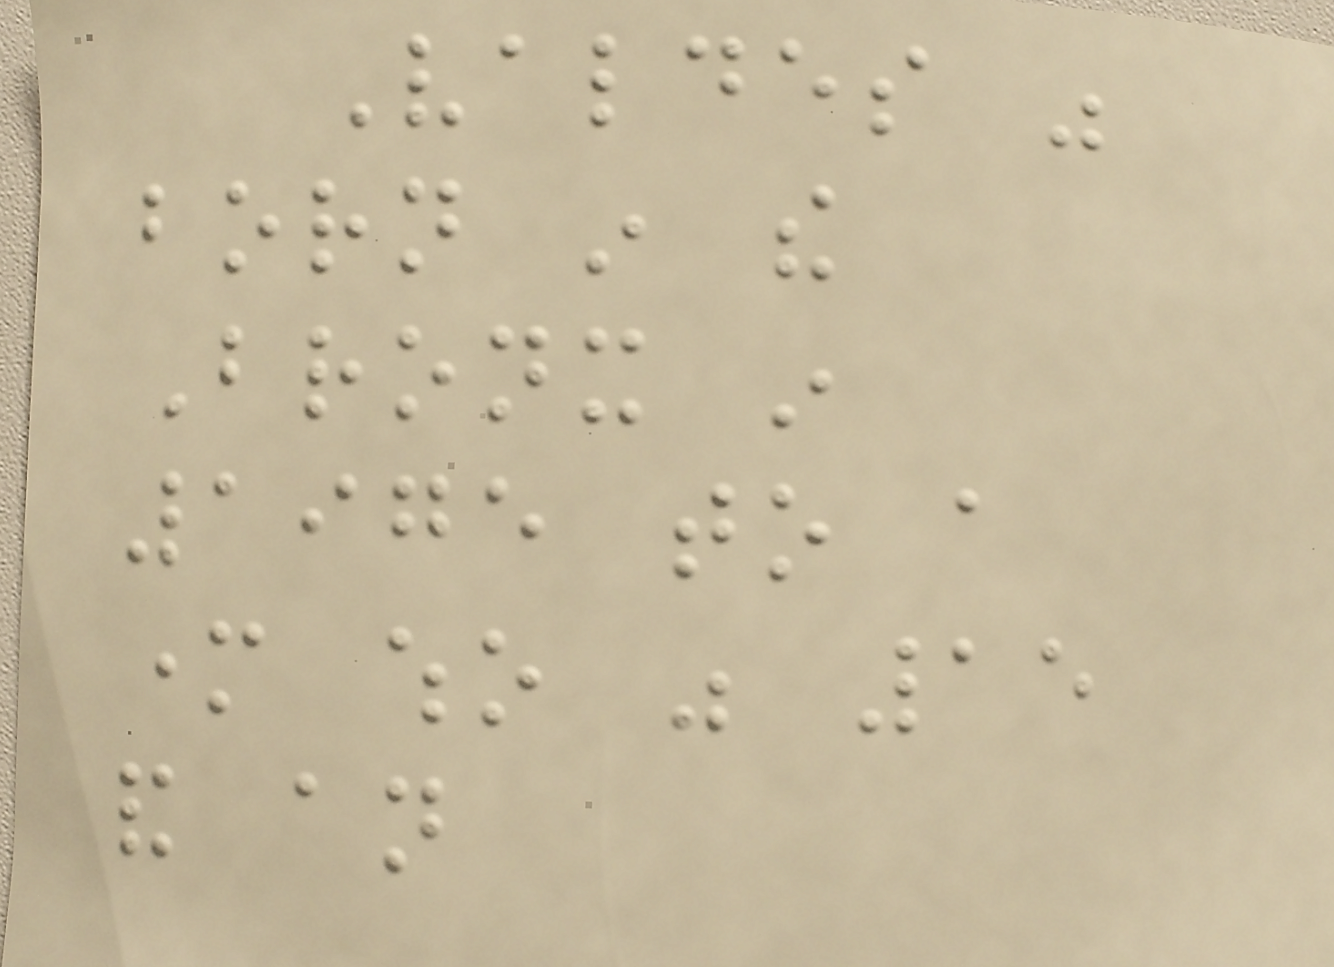Valdes was
born in the
Bronx in
1975 to a
mother who was 15
and an
